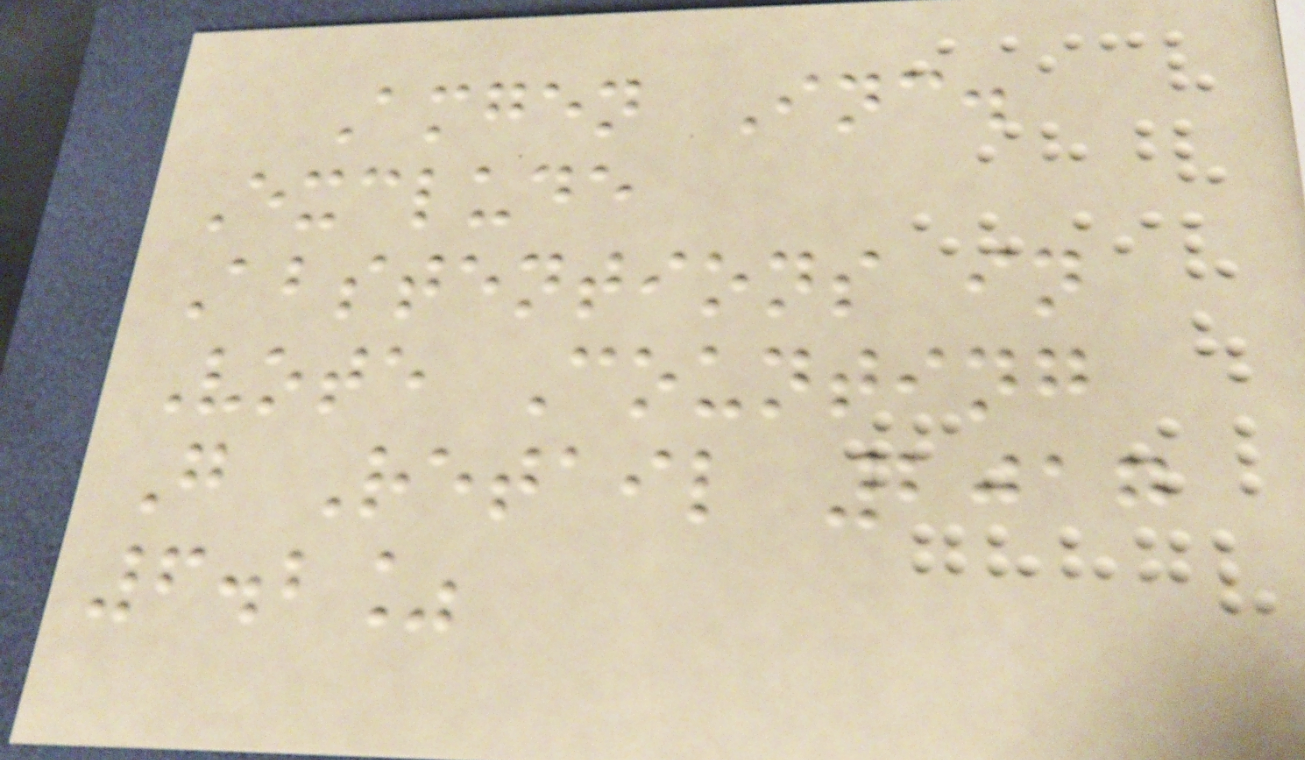Amgen Inc.
Exclude
Abstentions in
Vote Counting
G Retail 2017
6.2%
